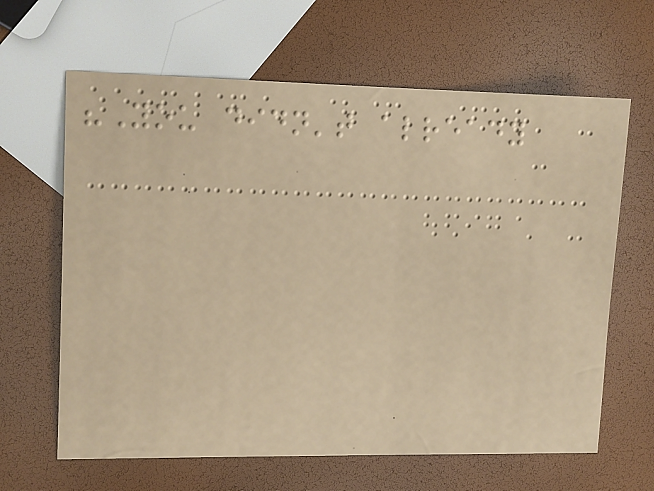"You didn't already
